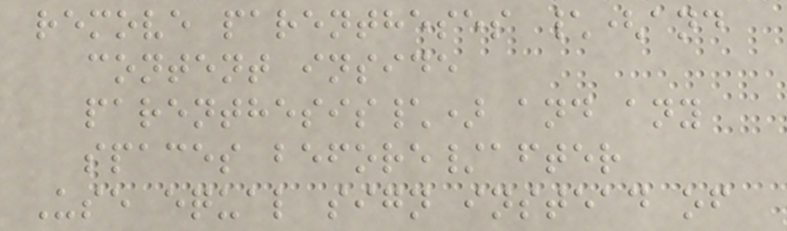remove parentheses \(and
content inside
parenthesis\) and any
spaces before/after
Use equal sign instead of
